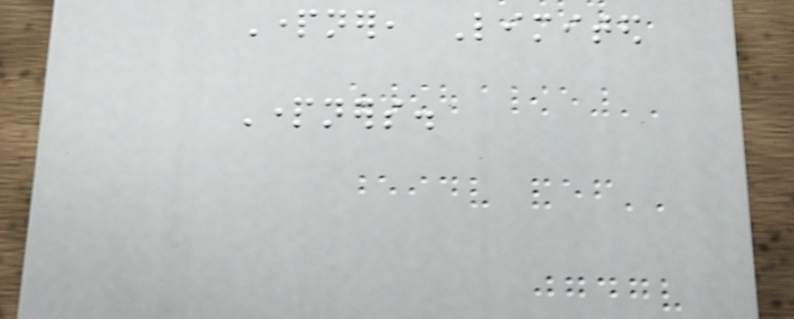Partner, Limited
Partners.
